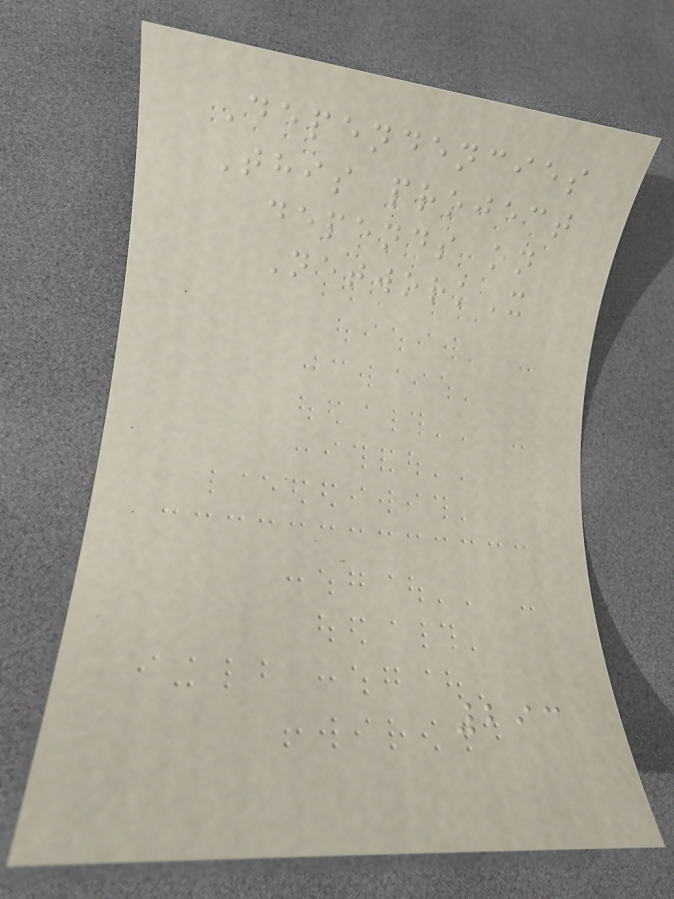Dependencies
This project
depends on
NetworkX
293
